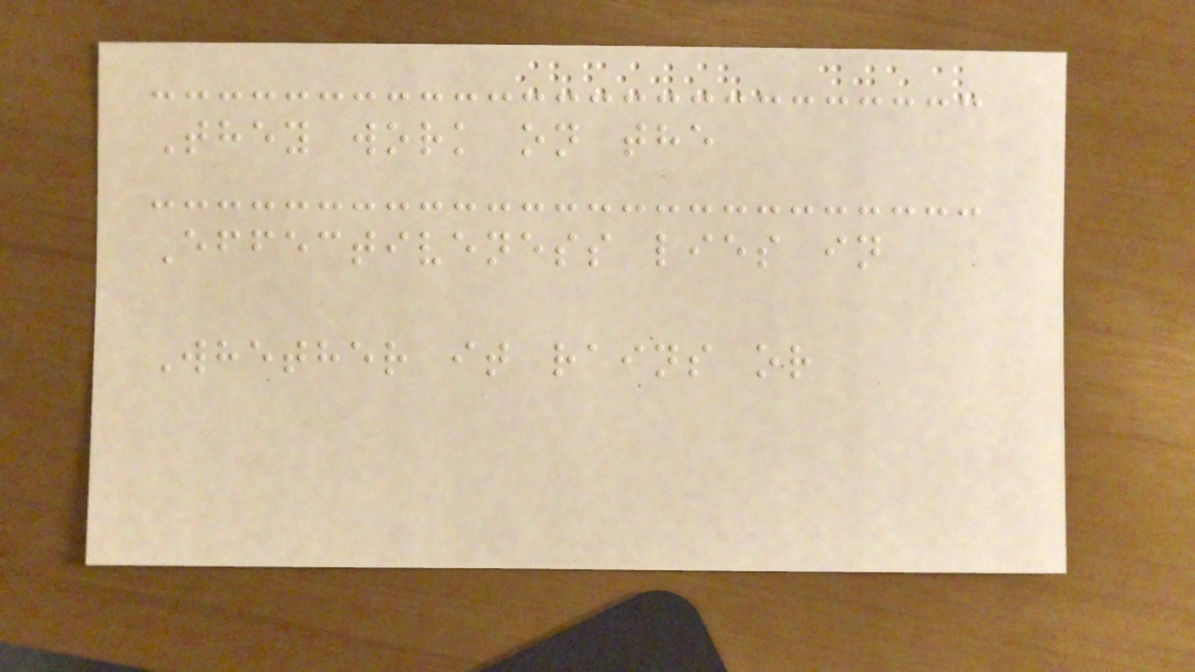They work on the
Effectiveness lies in
Whether it rains or
